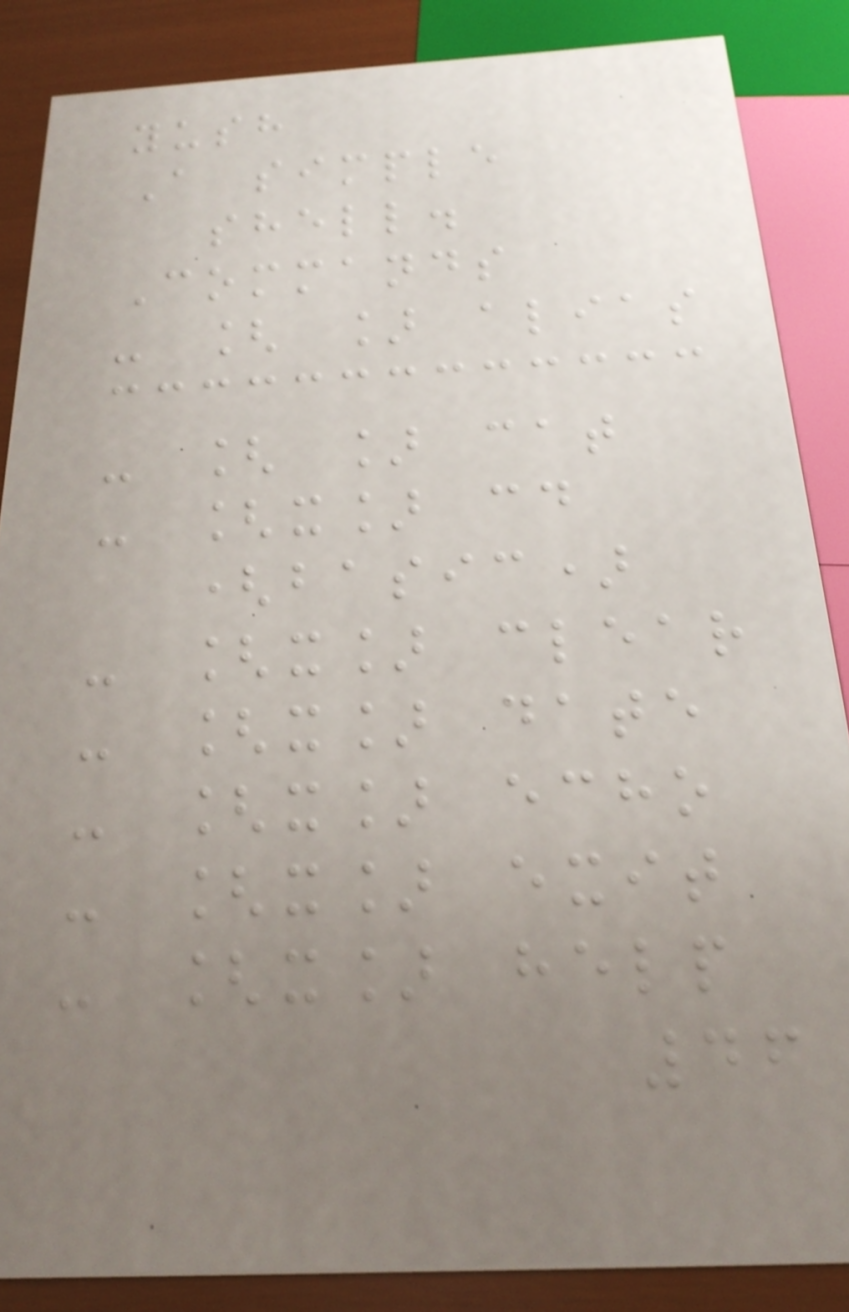yush
A simple
shell.
Commands
- [ ] alias
- [ ] cat
- [x] cd
(basic)
- [x] clear
- [x] date
- [x] echo
- [x] exit
- [x] help
46
